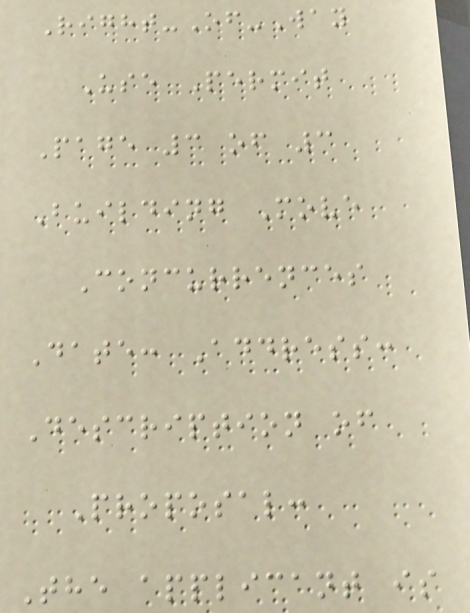Right-Of-Way
Use Permit
Page 3 of 3
Building Move
Concurrences
Date: Address:
Description of
Proposal:
The applicant is
